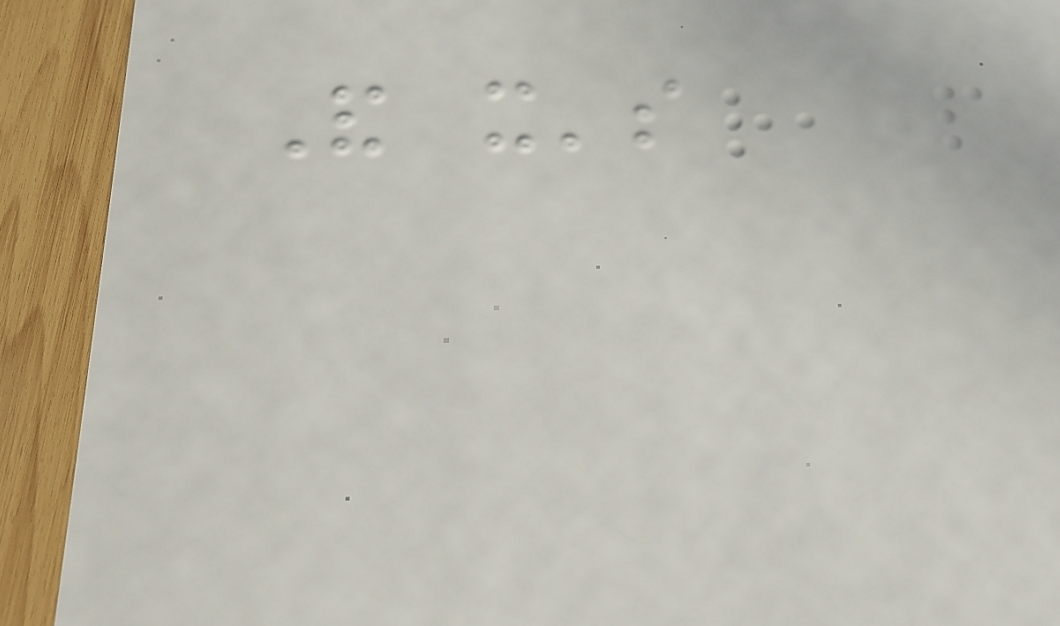And it's
